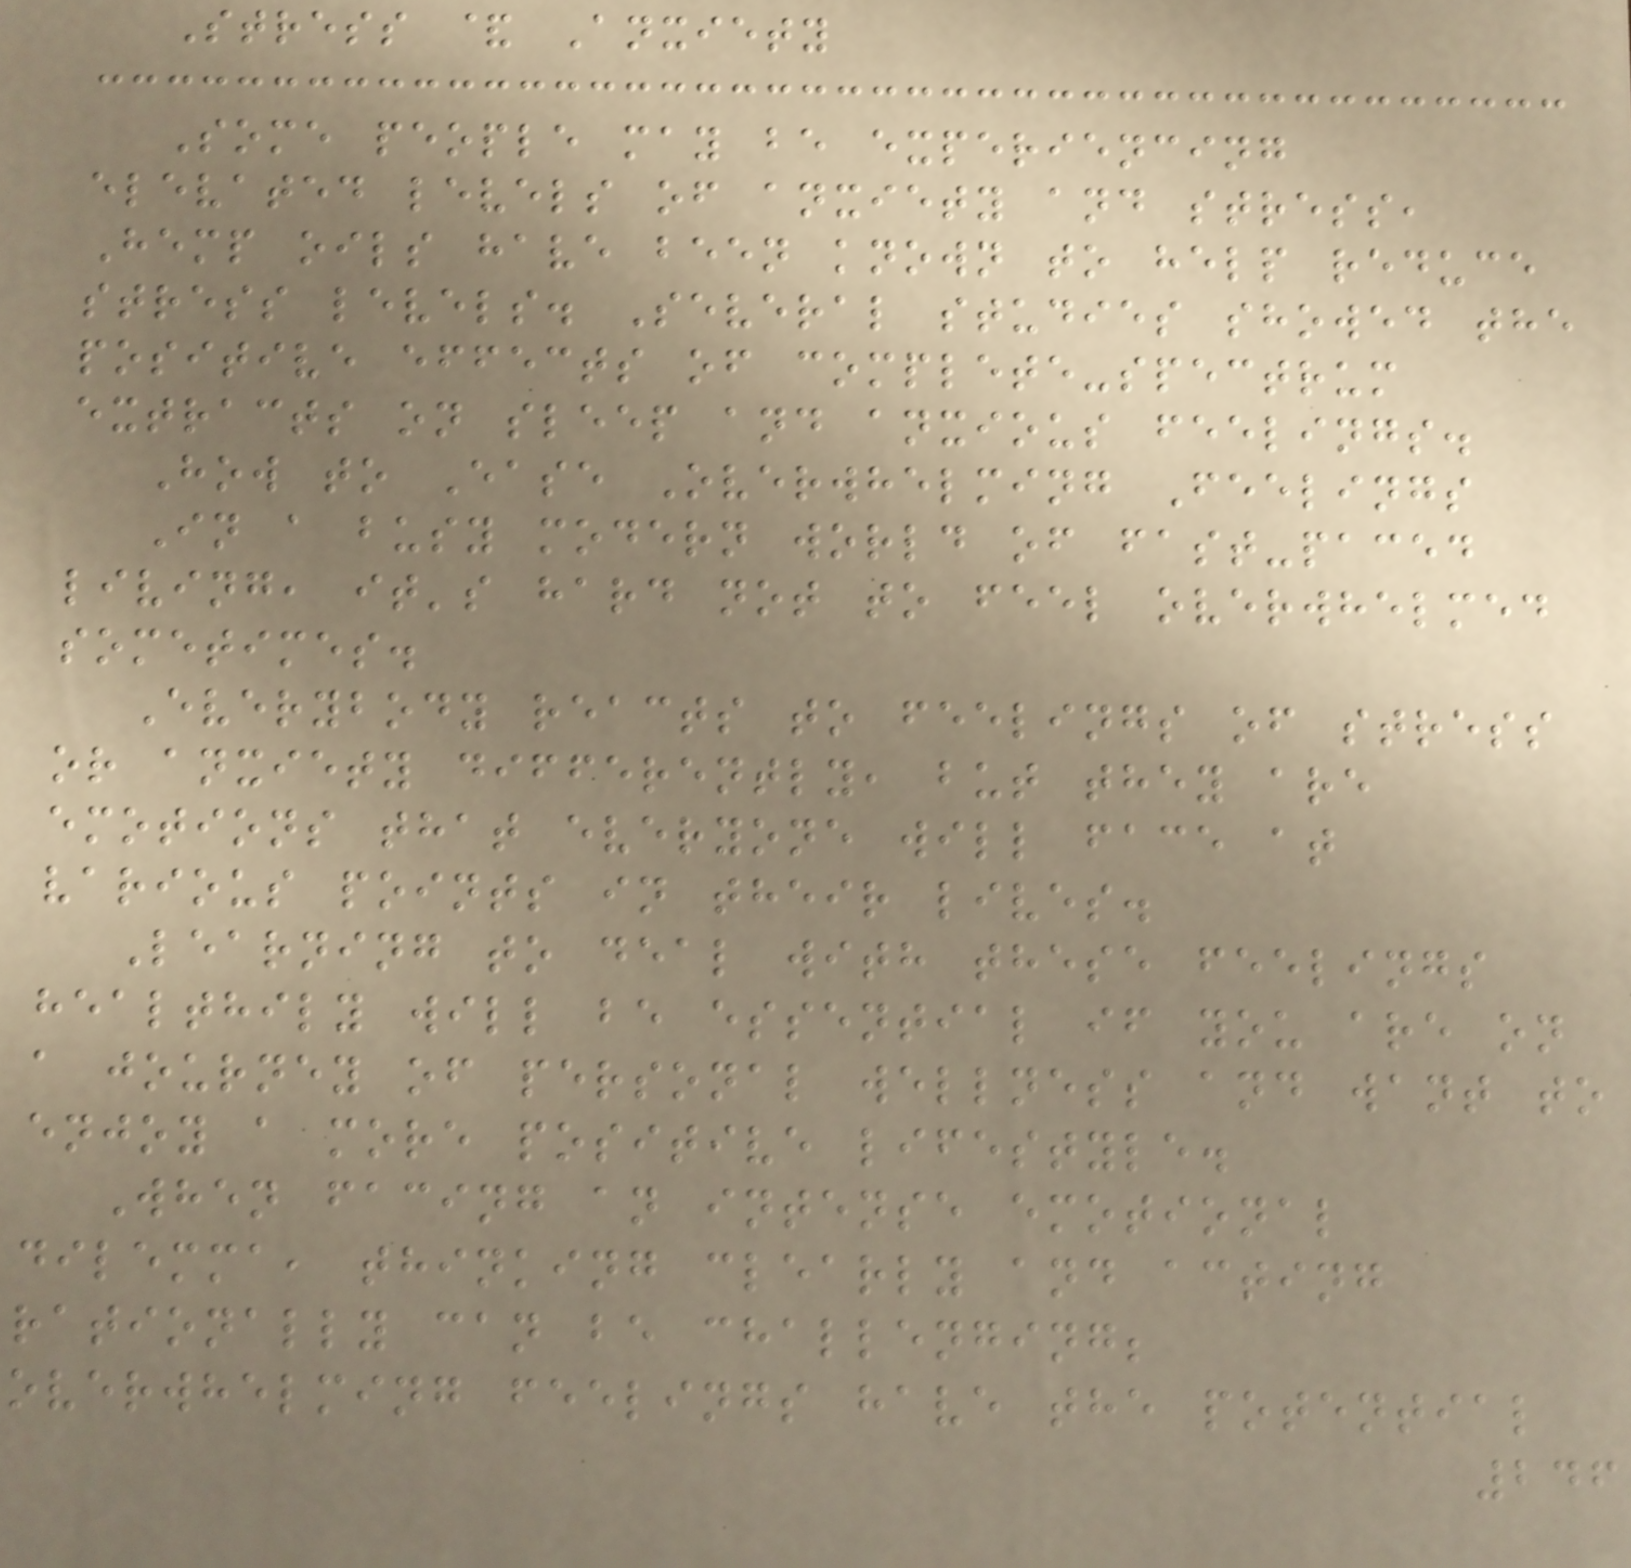Stress & Anxiety
Some people may be experiencing
elevated levels of anxiety and stress,
Hemp oils have been known to help reduce
stress levels. Several studies showed the
positive effects of complete-spectrum
extracts on sleep and anxious feelings.
How to Ease Overwhelming Feelings
In a busy modern world of fast-paced
living, it's hard not to feel overwhelmed
sometimes.
Everybody reacts to feelings of stress
or anxiety differently, but they are
emotions that everyone will face at
various points in their lives.
Learning to deal with these feelings
healthily will be essential if you are on
a journey of personal wellness and want to
enjoy a more positive lifestyle.
When facing an intense emotional
dilemma, thinking clearly and acting
rationally can be challenging;
overwhelming feelings have the potential
246
